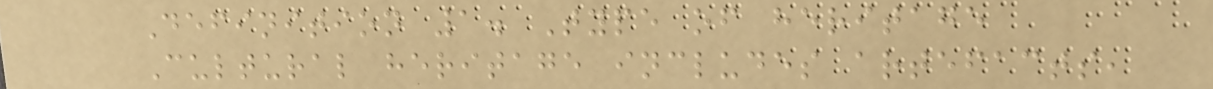Definition 1. Type of heritage
Cultural heritage includes artefacts,
